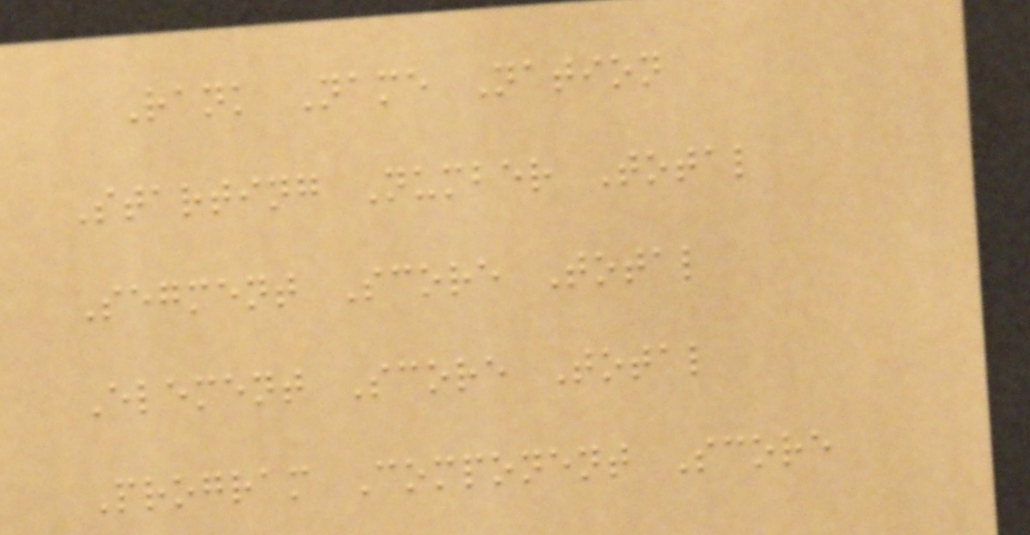Rank Name Nation
Starting Number Total
Segment Score Total
Element Score Total
Program Component Score
